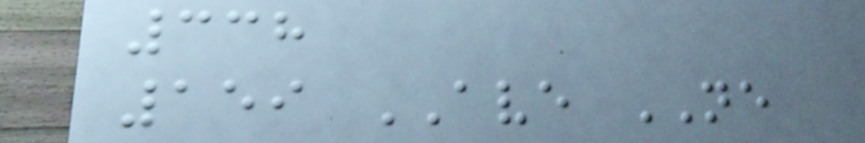338
159 AVE NE
